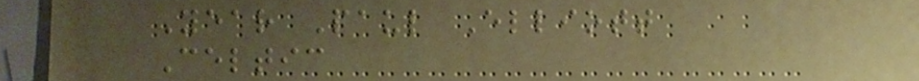Year Paul Elliott
Celtic
